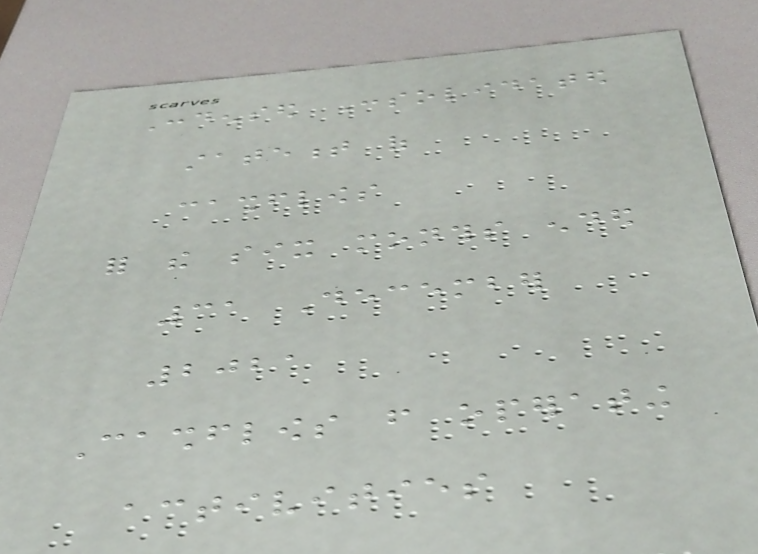Condensed Consolidated
statement of
cashflows
for the six months ended
31 December
2021
Cashflows from operating
activities
